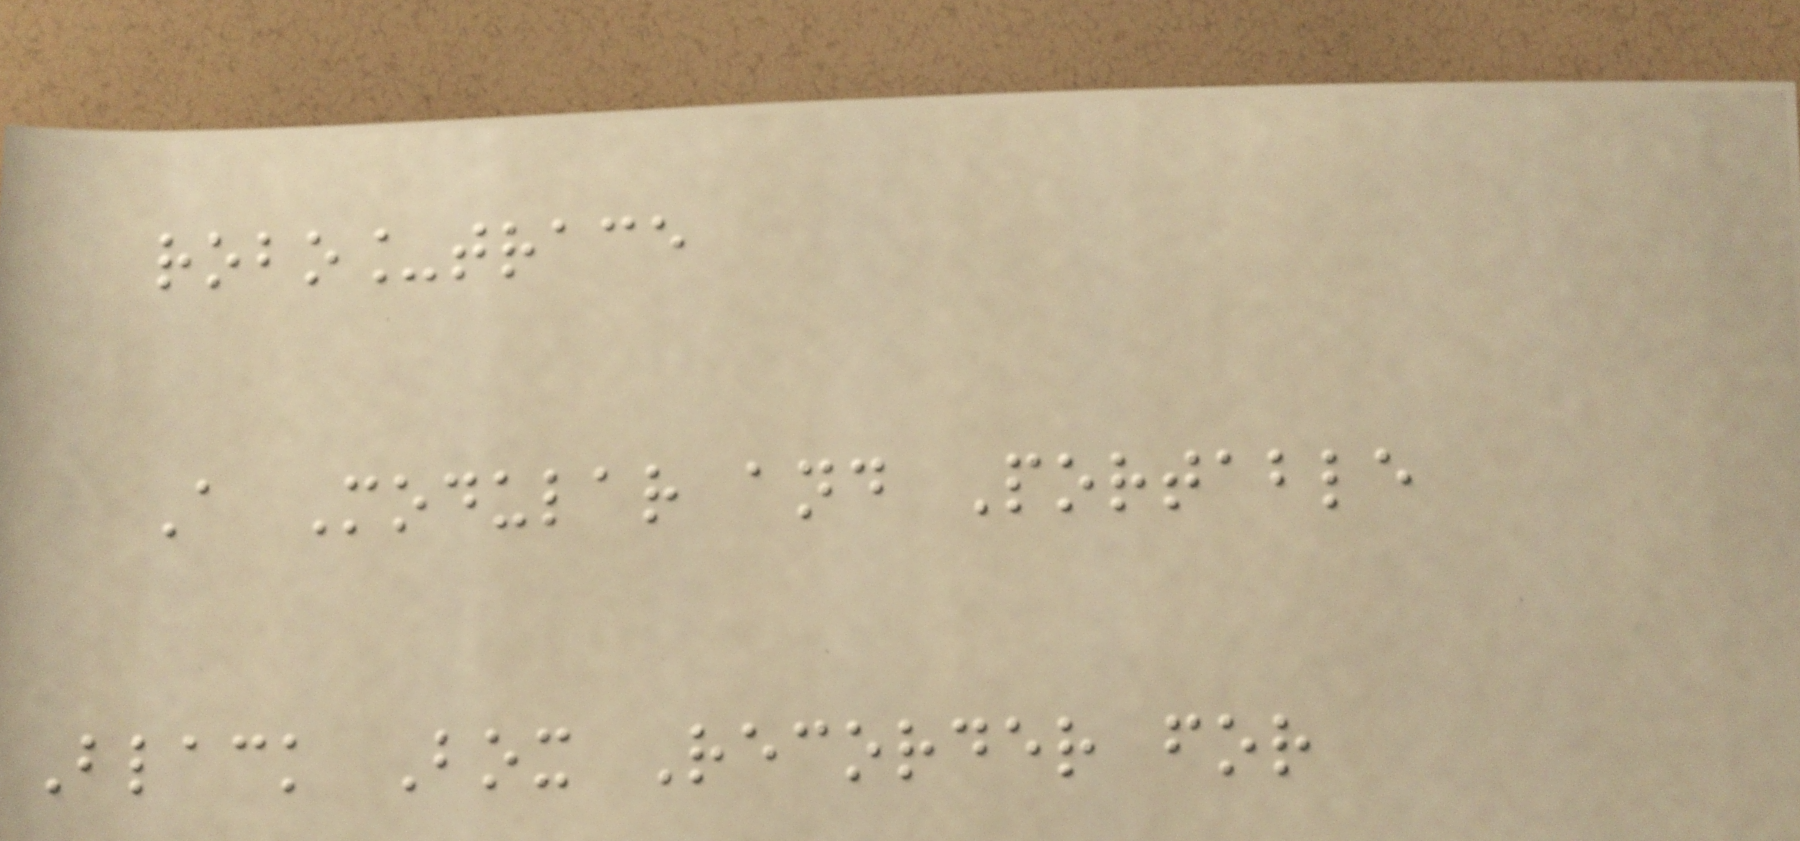robo_trace
A Modular and Portable
Black Box Recorder for
